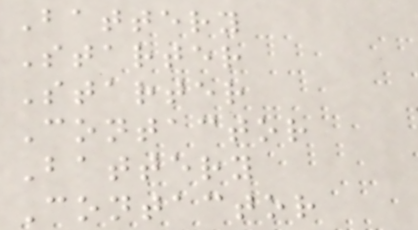Battery
Starter
Starter
Contactor
Battery
Contactor
